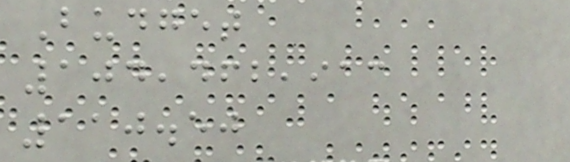Budget
104,462,913
110.50
